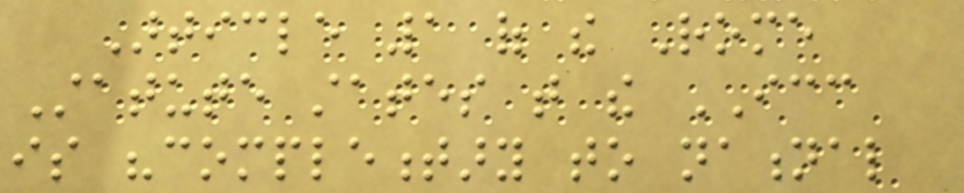Article 1 of the Rome
Statute states that the ICC
is "complementary to national
